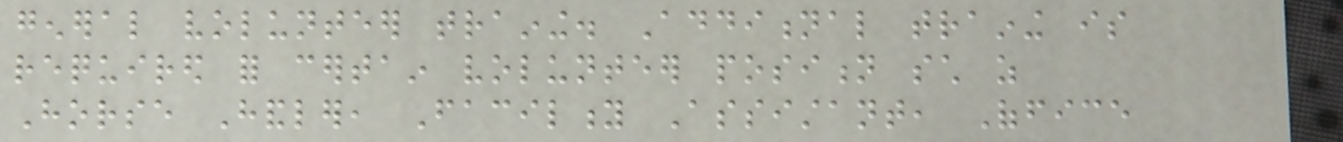general volunteer training. Additional training is
required for certain volunteer position such as
Horse Handler, Facility Assistant, Office
